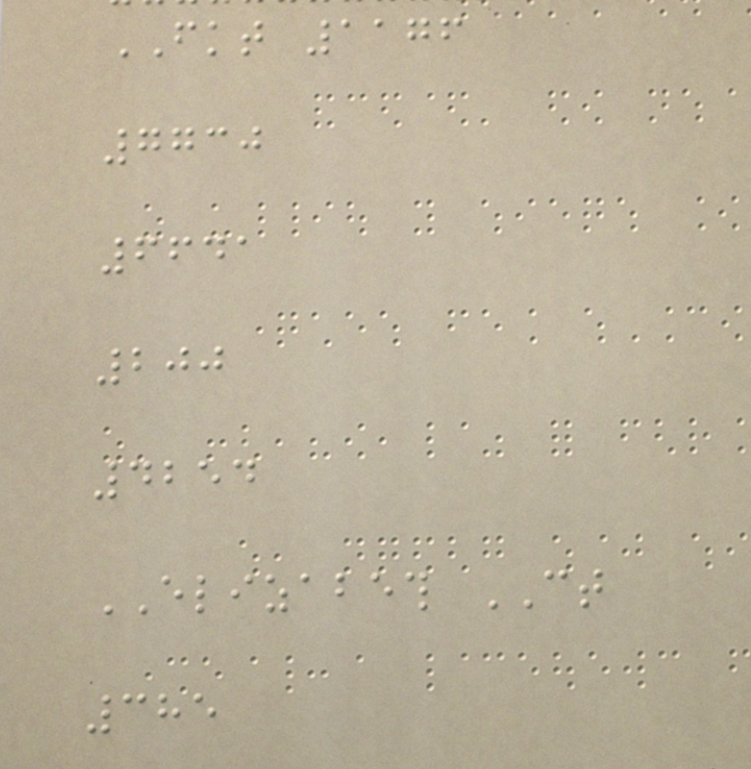FKT 1176
7730
6641
200
4254
ELIZABETH CT
385
